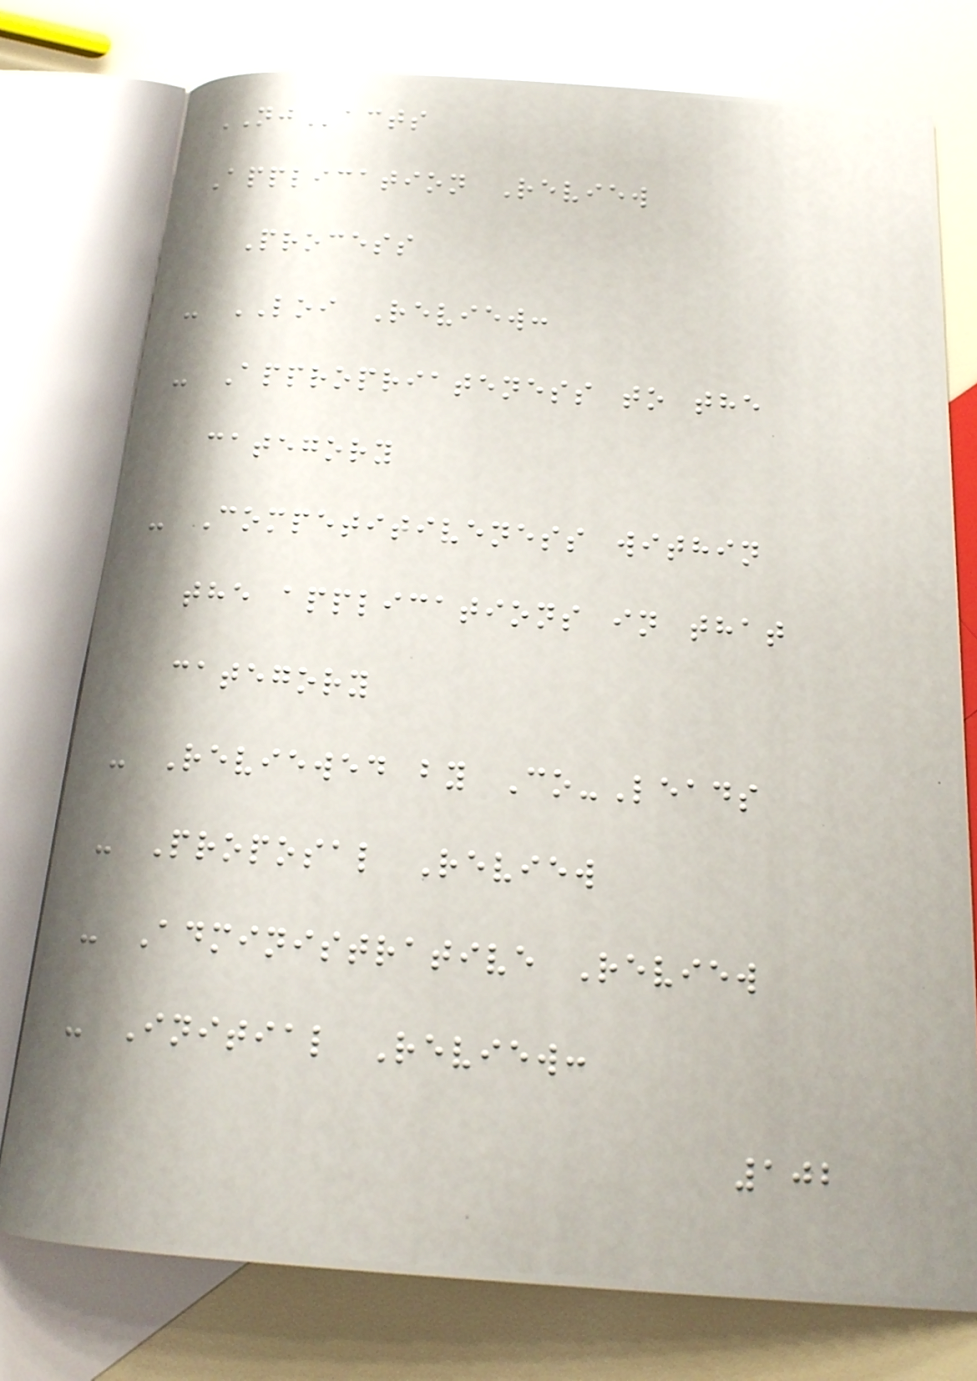NJacts
Application Review
Process
- LOI Review:
- Appropriateness to the
category
- Competitiveness within
the applications in that
category
- Reviewed by Co-Leads
- Proposal Review
- Administrative Review
- Initial Review:
102
